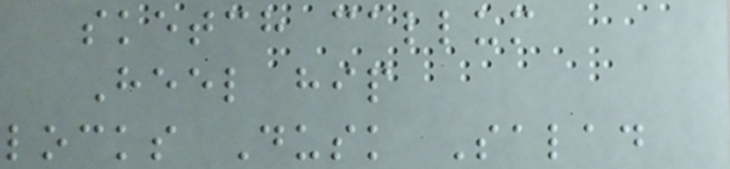sketch callum
Heel hip
locks Dusk Salad
